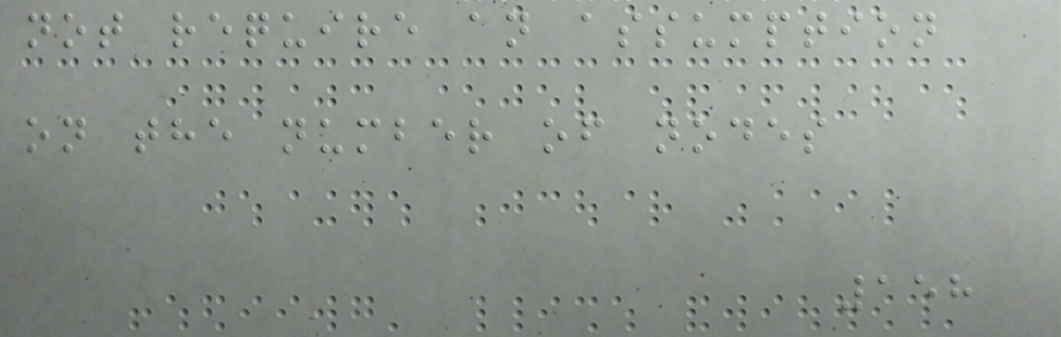not require an assumption
on the number of nodes
158
